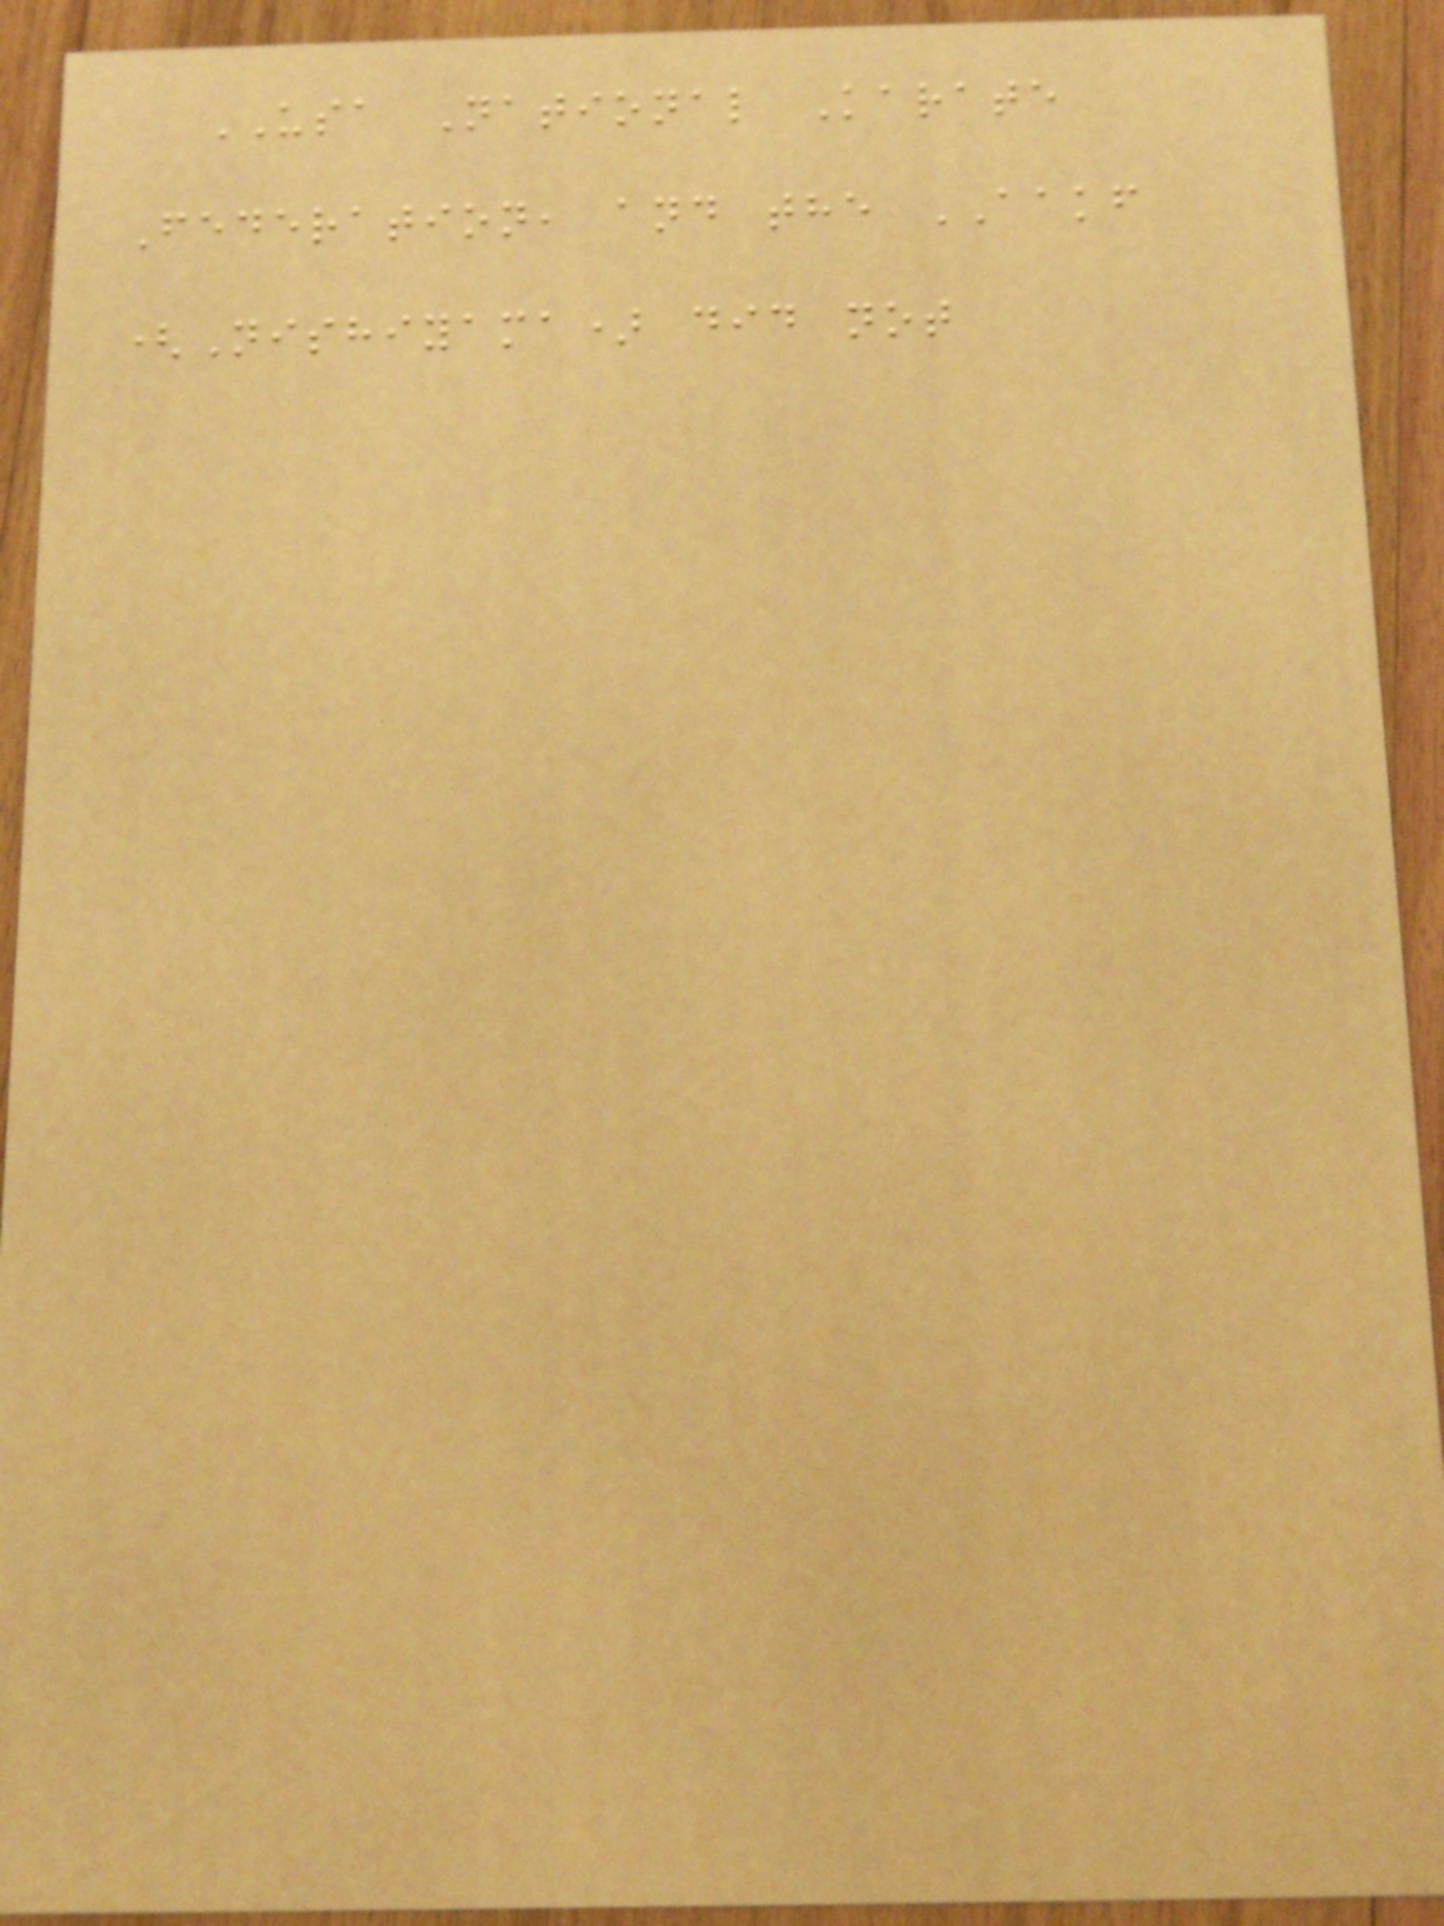USA National Karate
Federation, and the AAKF
(Nishiyama) did not
